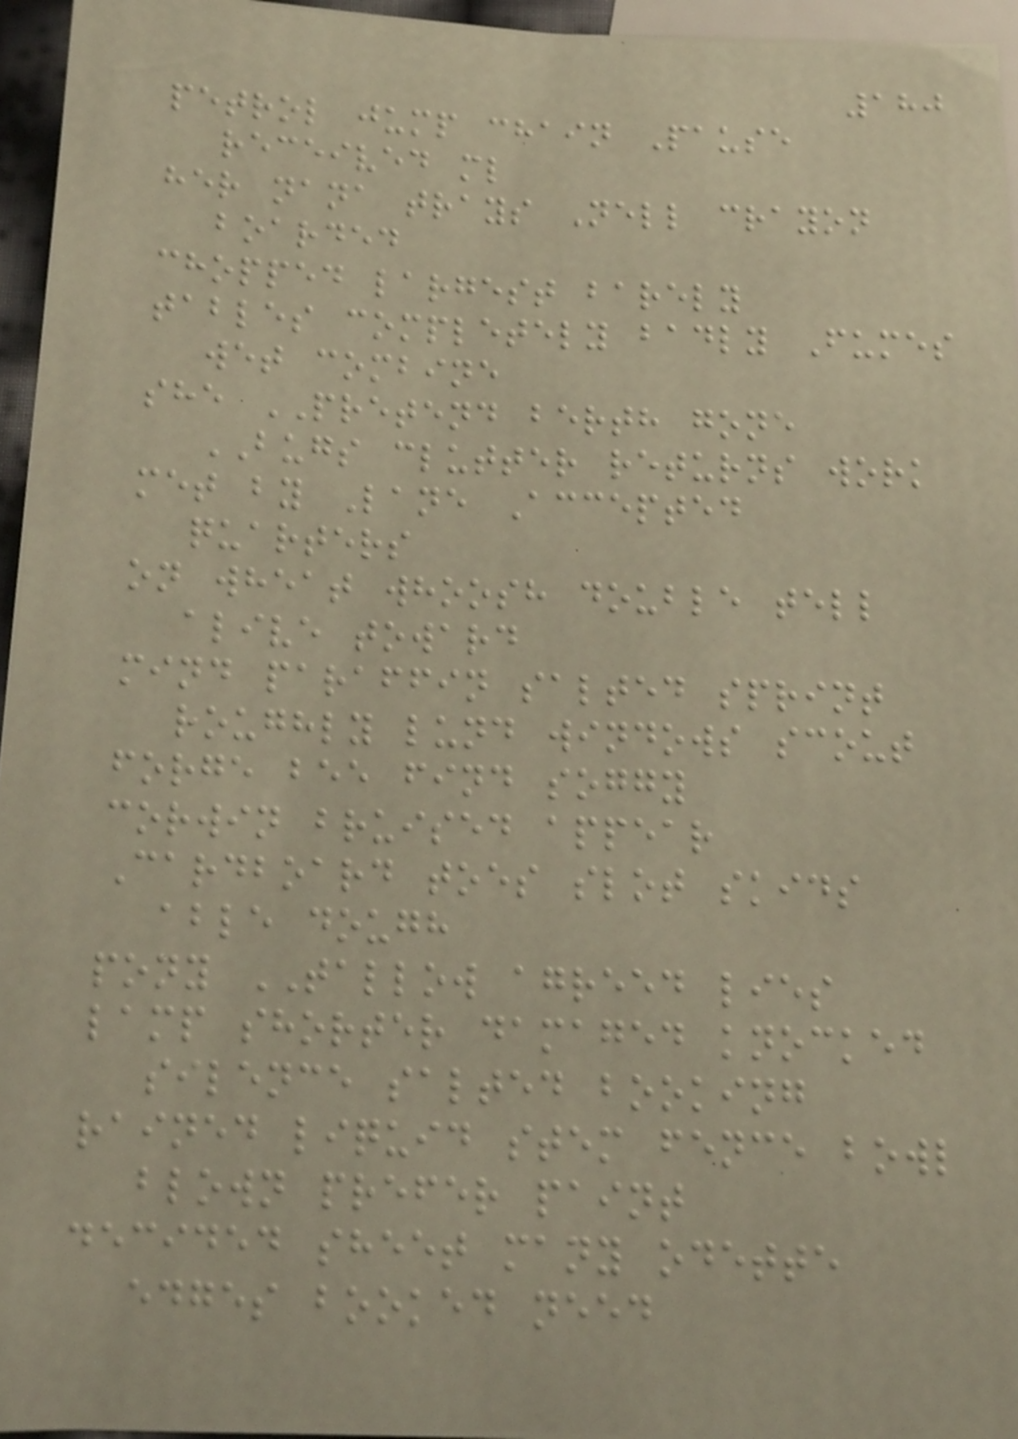180
petrol jump chain Pause
received ml
her nana trays Nell crayon
boarded
chopped largest barely
tables completely badly Fumes
wet combine
she PRETEND berth gone
BUGS clutter returns work
met by Lane Accepted
quarters
on wheat whoosh double tell
alive toward
mind paraffin salted sprint
roughly lund windows scout
forge bee find soggy
corwin bruised appear
Cardboard toes slot skids
able dough
pony TALLOW agreed lies
lamp shorter damaged knocked
silence salted booking
rained liquid stem fence bowl
blown prefer paint
decided sheet many odette
edges booked need
